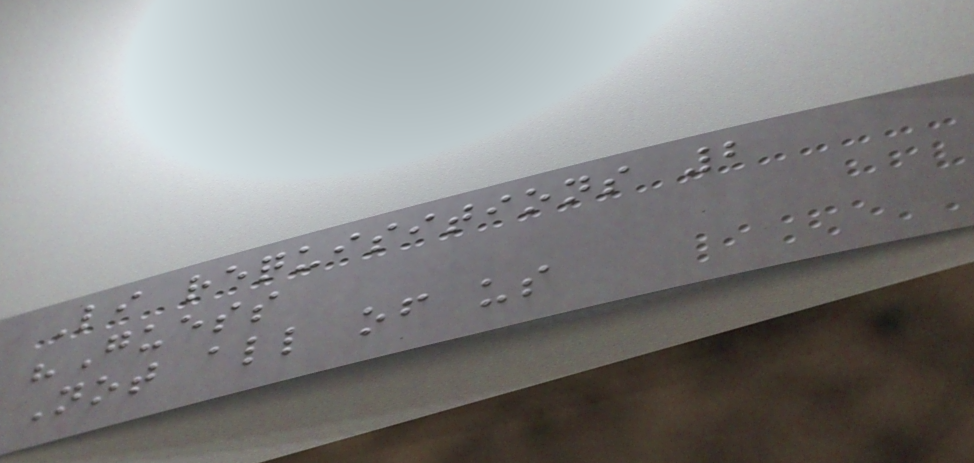Li requisitions 2
"Guess
Not all of us
